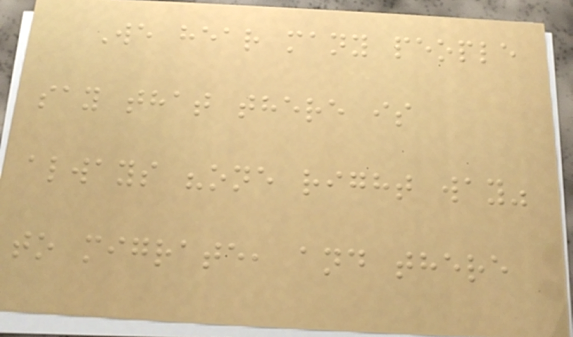We hear many people
say that there is
always "one right way"
to migrate, and there
